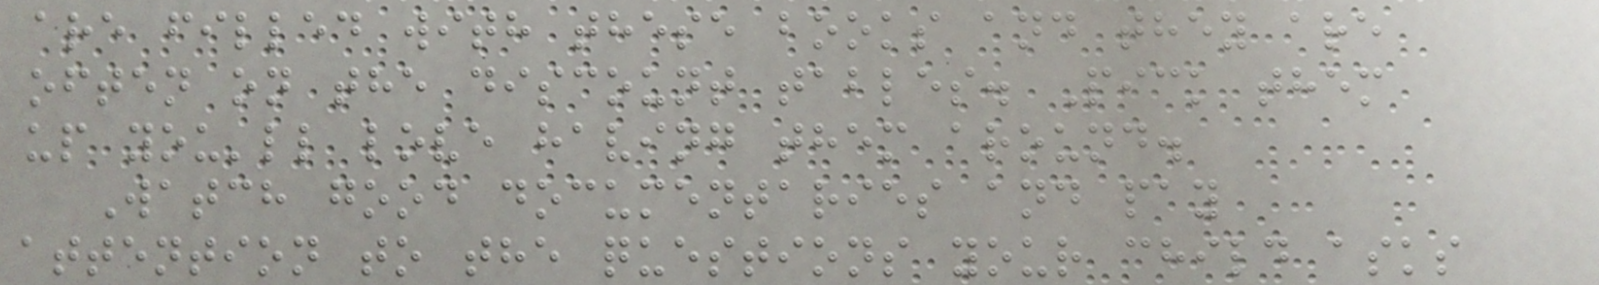are filled with these books and they are
often on the discount tables. Pick them
up you'll love having them around.
Watch good documentaries and pay
attention to the questions your child asks
